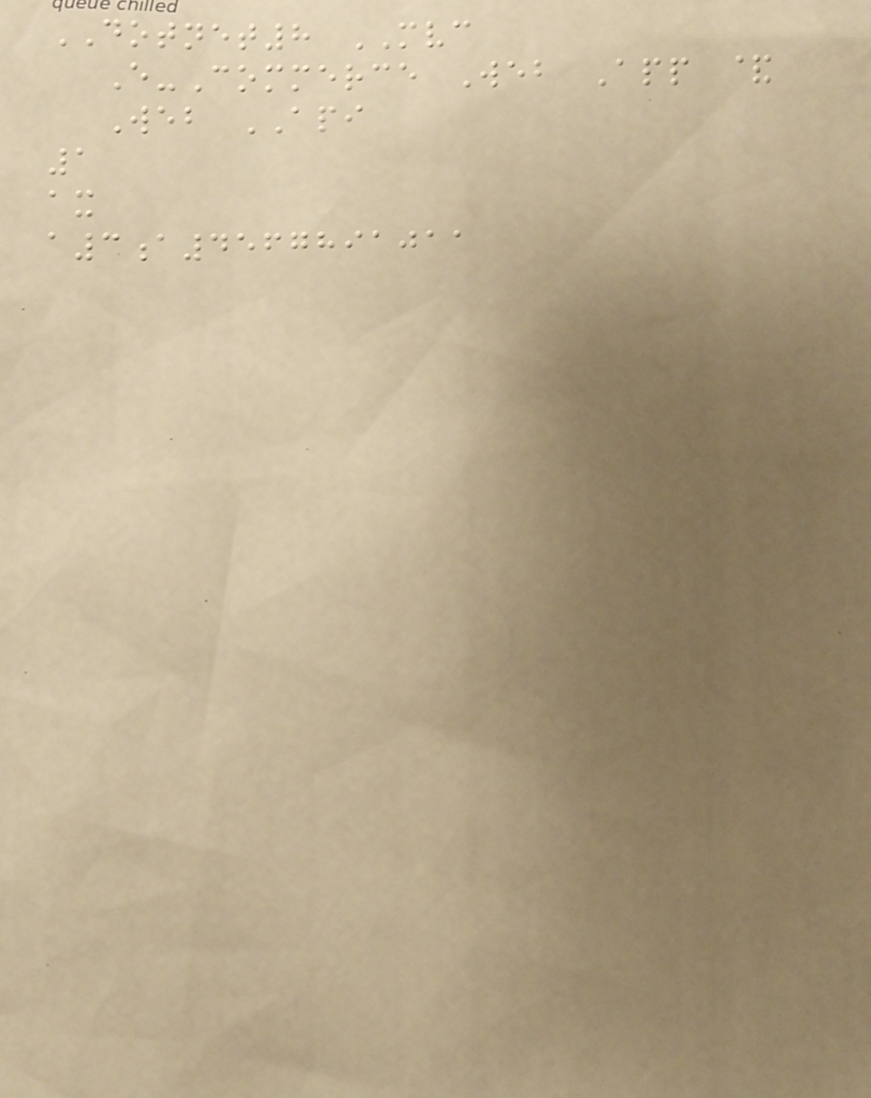DOTNET8 MVC
E-Commerce Web App &
Web API
1
ax
a3a4567891011
